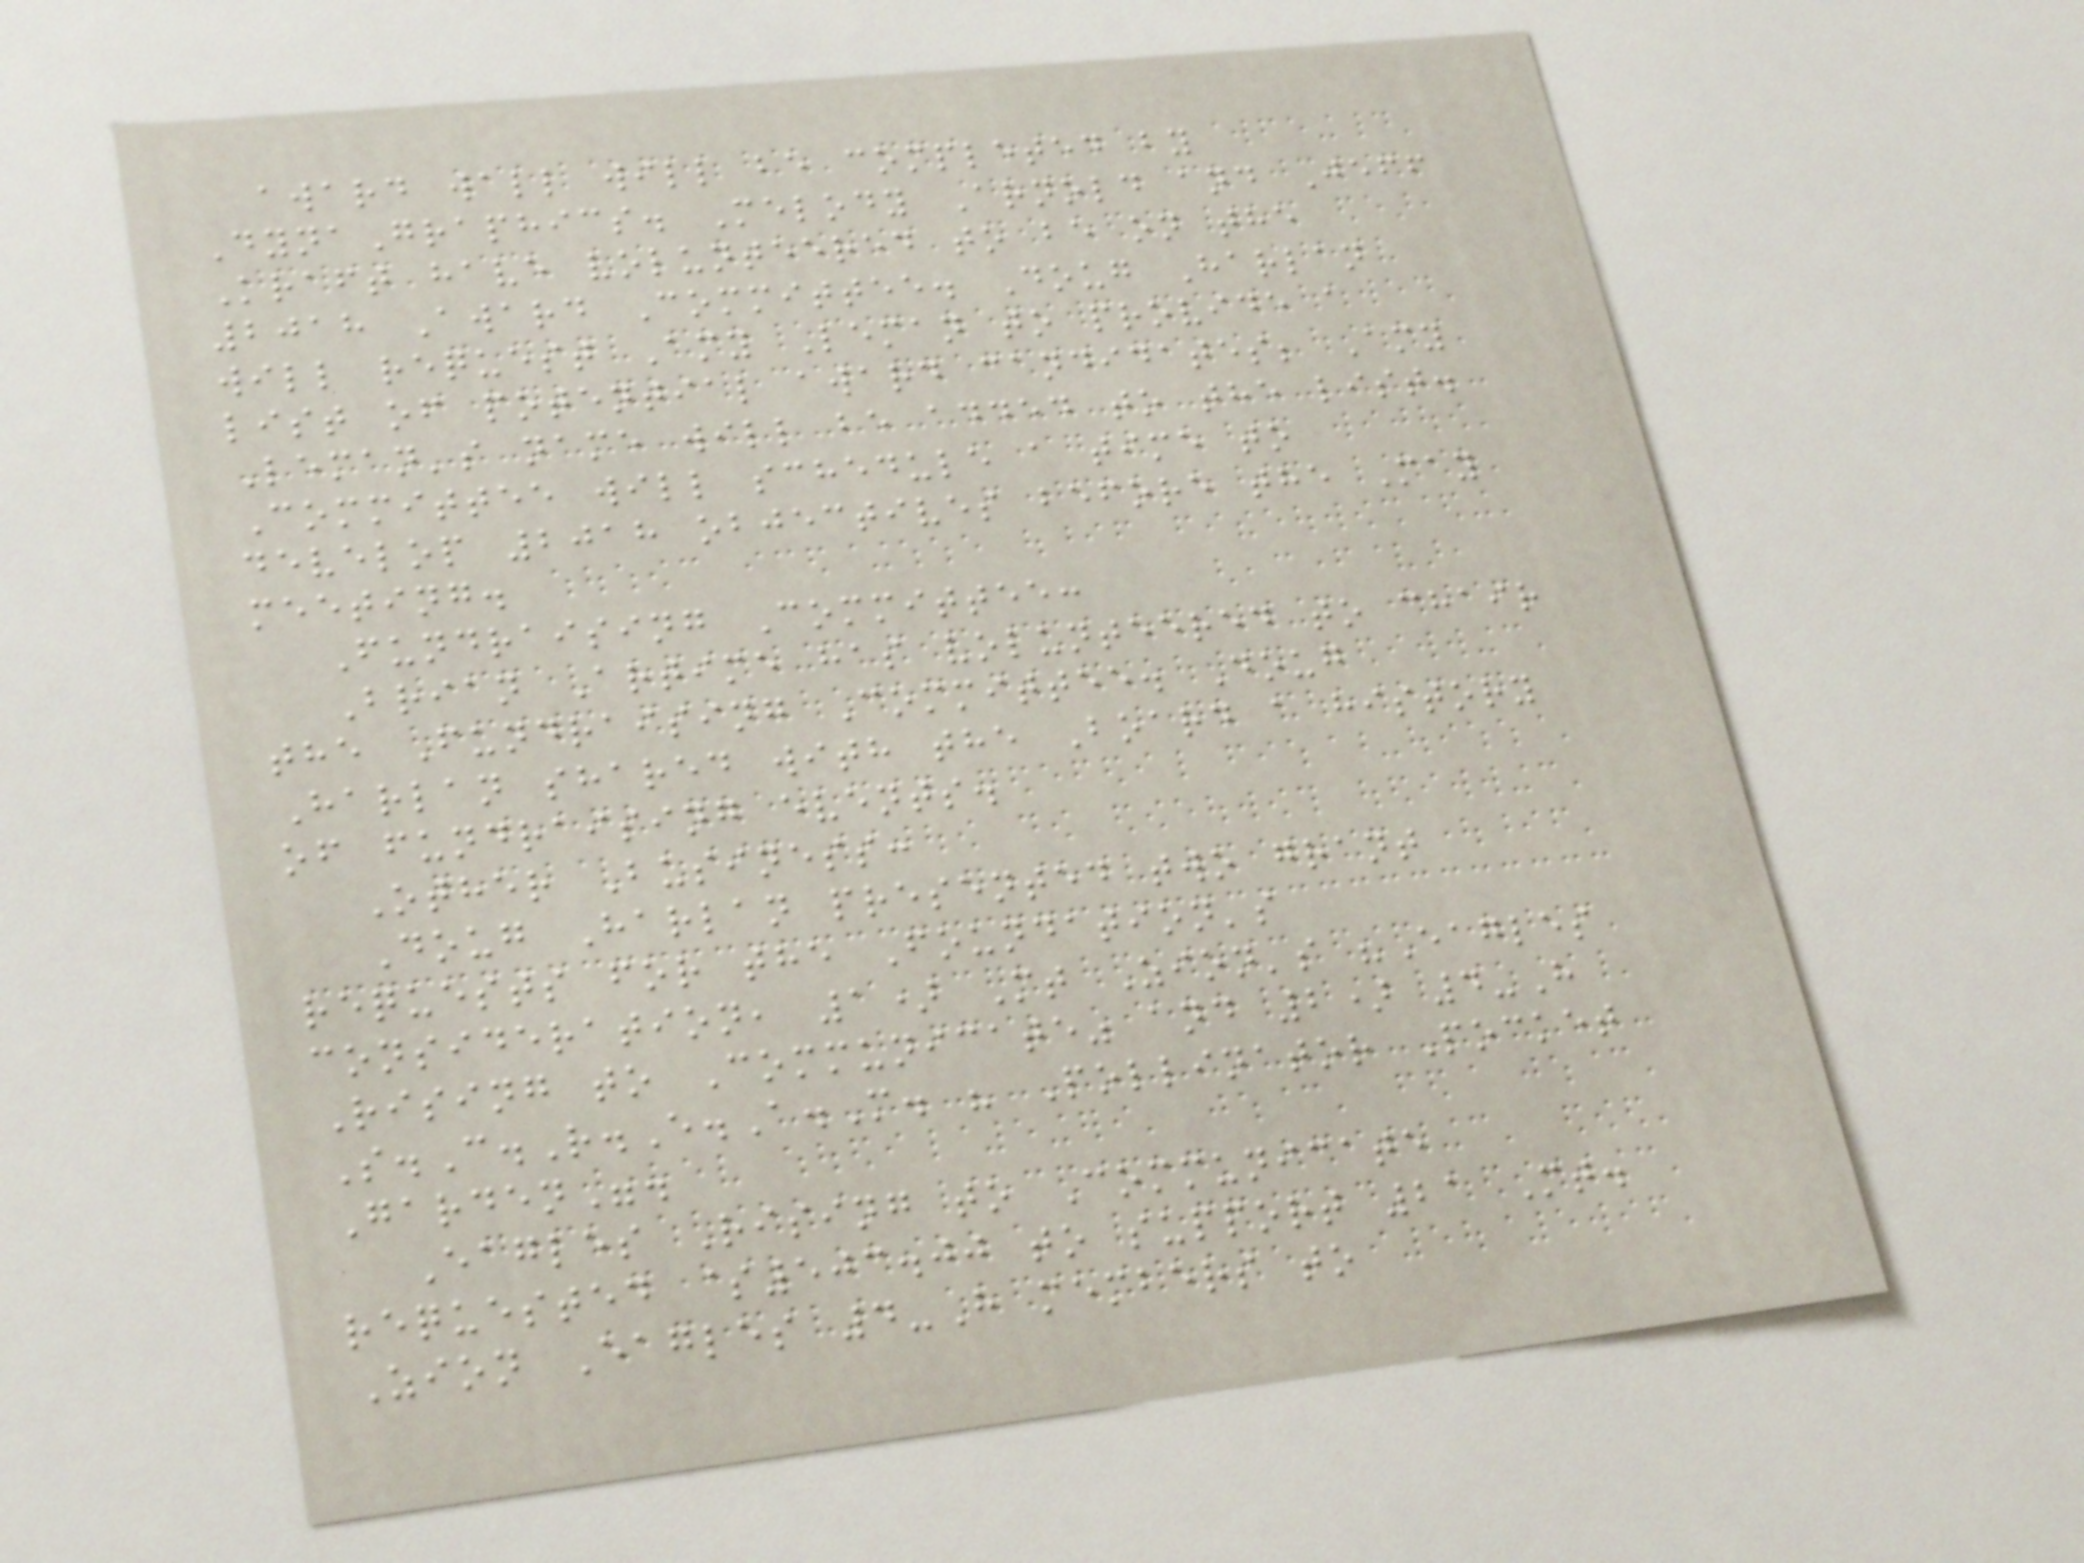award wall will be completed by
DynaGraphics. Melody Arnold and Jeff
Kraft have volunteered to be on the
2018 Award Committee. Doug Harlan
will request Amy Leman to provide a
list of potential award candidates; Amy
Leman's name will be added to the list.
Committee will schedule a time to
develop 2018 objectives before the May
meeting.
Fundraising Committee:
Brian Artime has volunteered to chair
the Fundraising Committee. Doug
Harlan shared with the Board a history
of fundraising events.
Other Business:
Doug Harlan presented two grant
requests for the Foundation's
consideration, 1) Mt Zion's "Eagles
Rising to Communicate" and 2) 4-H
S.C.R.E.A.M. " Pollinator Pocket
Garden".
Eagles Rising to Communicate
requested $503.00 to support 21 Mt.
Zion Eagles 4-H members to
